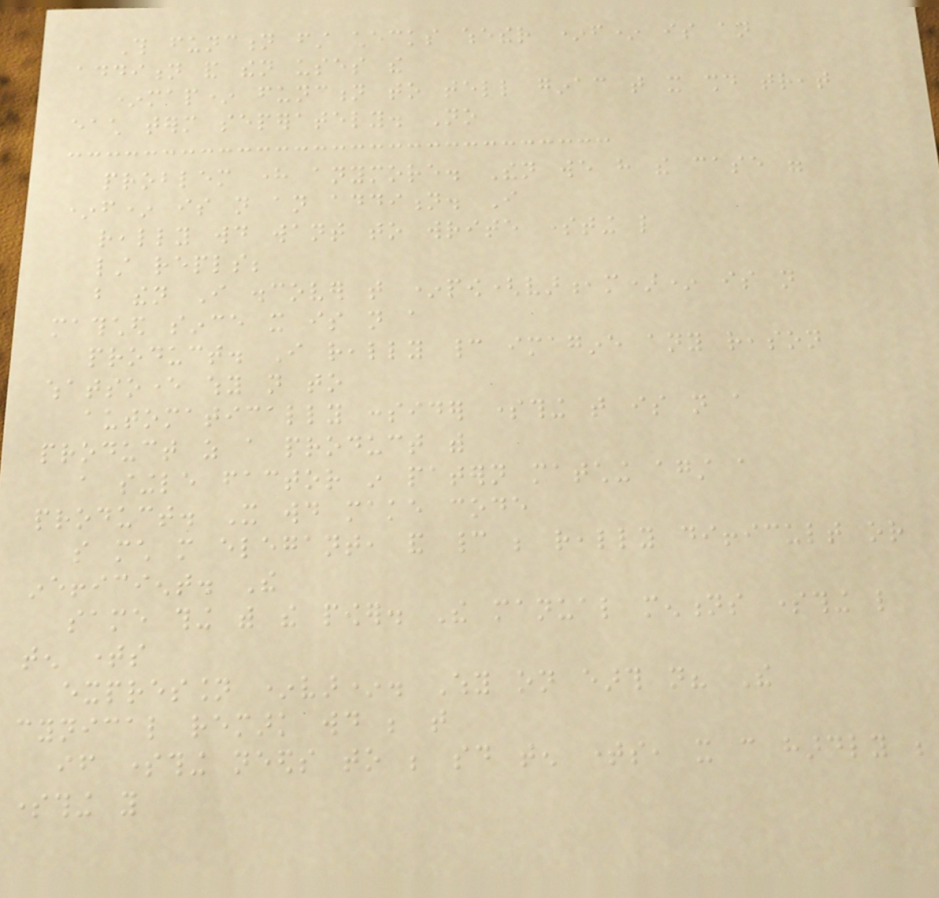This function first checks whether *f* is an
addition and then uses the
*map* function to tell ginac that it should treat
each term seperately. No
problem here anymore. Then we have the case were
*f* is not an addition. I
really would want to write someting like
lst repls;
but then I discover that *pow(var,m)* is not
mathched since it is not a
product. I really cannot imagine any reason
whatsoever why not to
automatically consider something that is not a
product as a product with
a single factor in patern matching against a
product. It would make code
so much more elegant, and cannot be really difficult or
inefficient. The
same thing with the power. The manual mentions something like
ten times
expression *var*. Why on earth not? The
cynical remark would be that
if something needs to be said ten times, it can hardly be
something you
